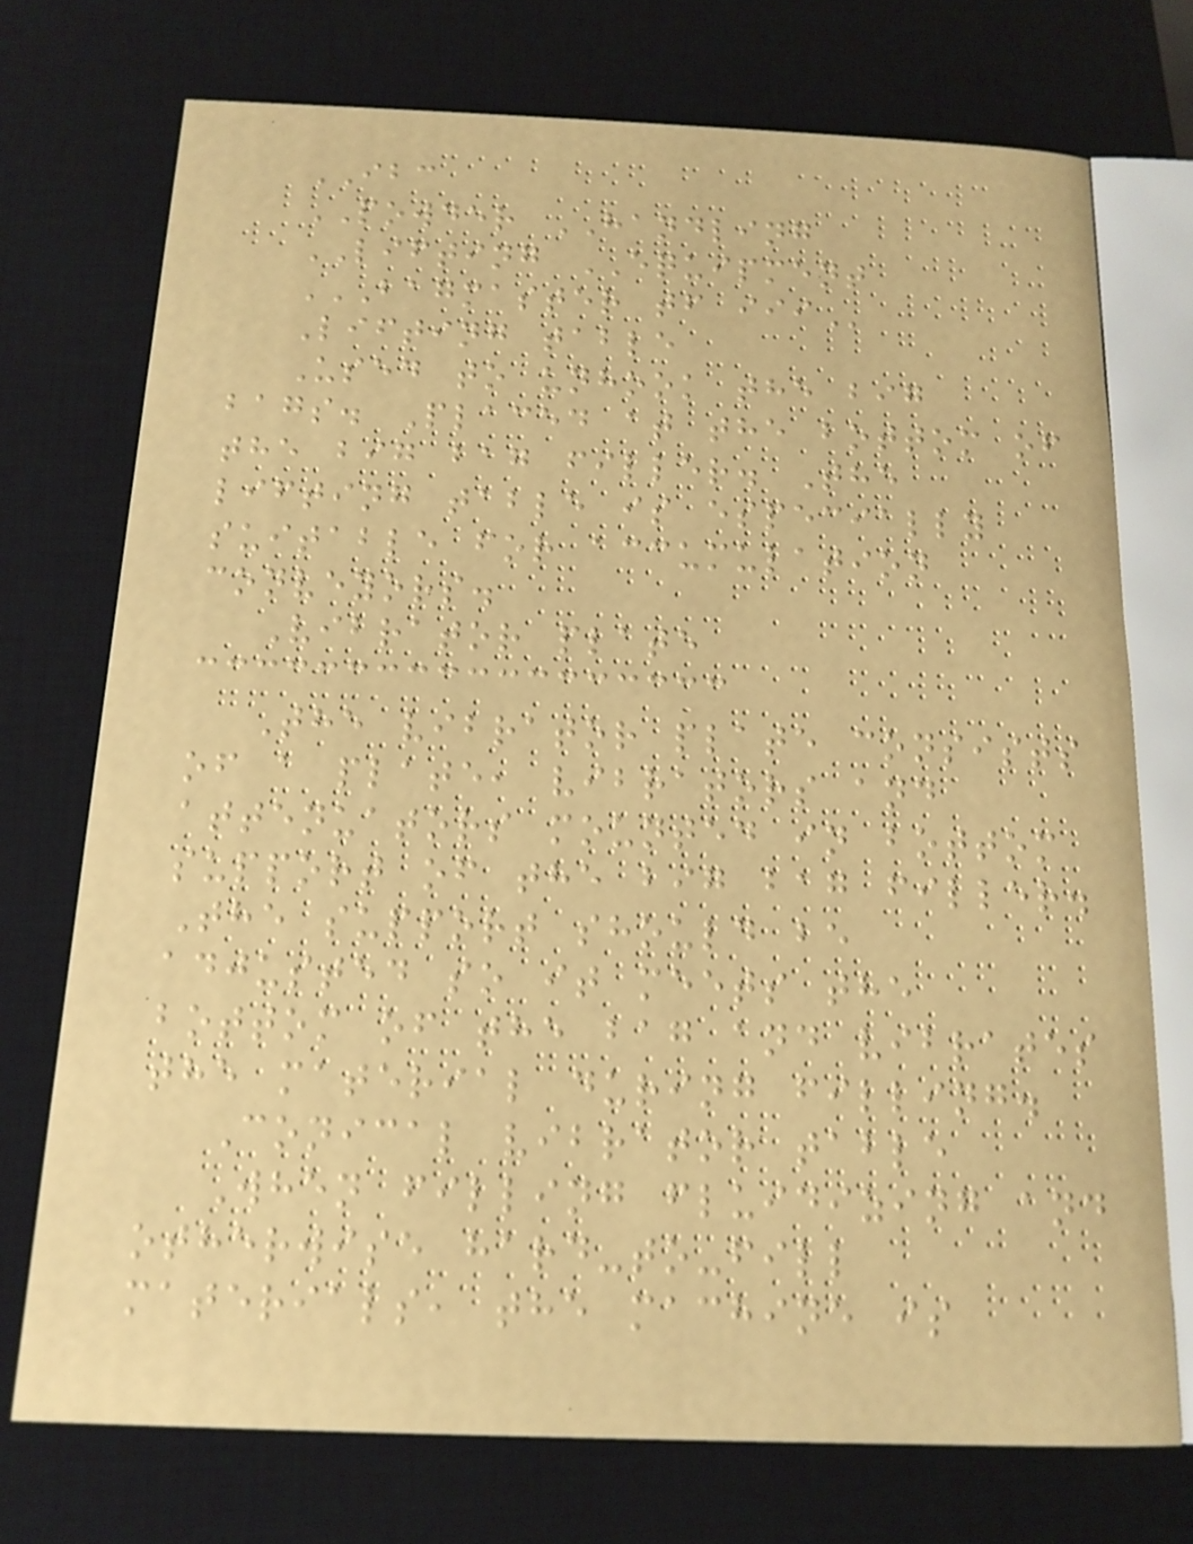IBC
POWDER HANDLING
LIFTING EQUIPMENT
BAGMASTER TF III
Lifting table
Used to unhook the big
bags. Placed at the bottom of
the big bag filler. The
lifting table is especially
suitable for accumulation
conveyors.
Vibrator plate
The vibrator plate consists
of a plate, vibrators and
attenuators mounted in bottom
support of the big bag filler.
The support should be
adjusted so it meets the
bottom of the bag and vibrates
the material during filling.
Conical vibrator table
When filling fluidizing and
otherwise hard-to-fill
materials, the machine is
